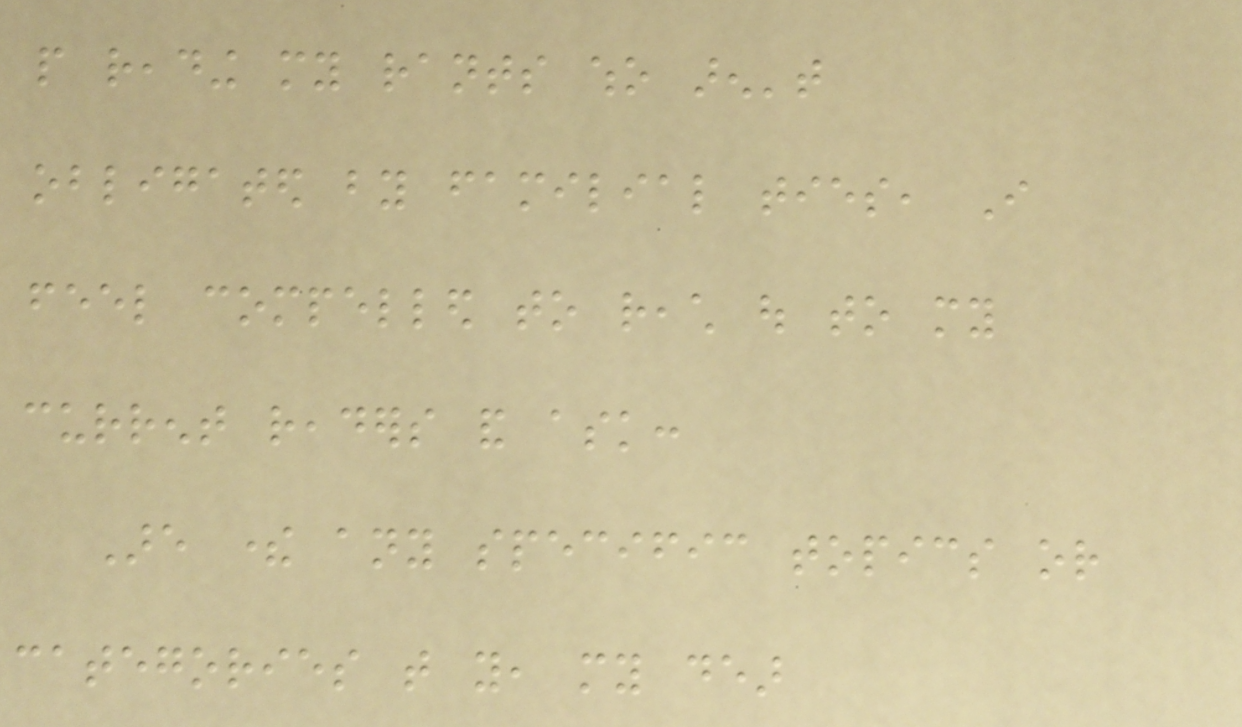people reading my rants who aren't
obligated by familial ties, I
feel compelled to reach out to my
current readers and ask:
Are there any specific topics or
categories that you, my dear
